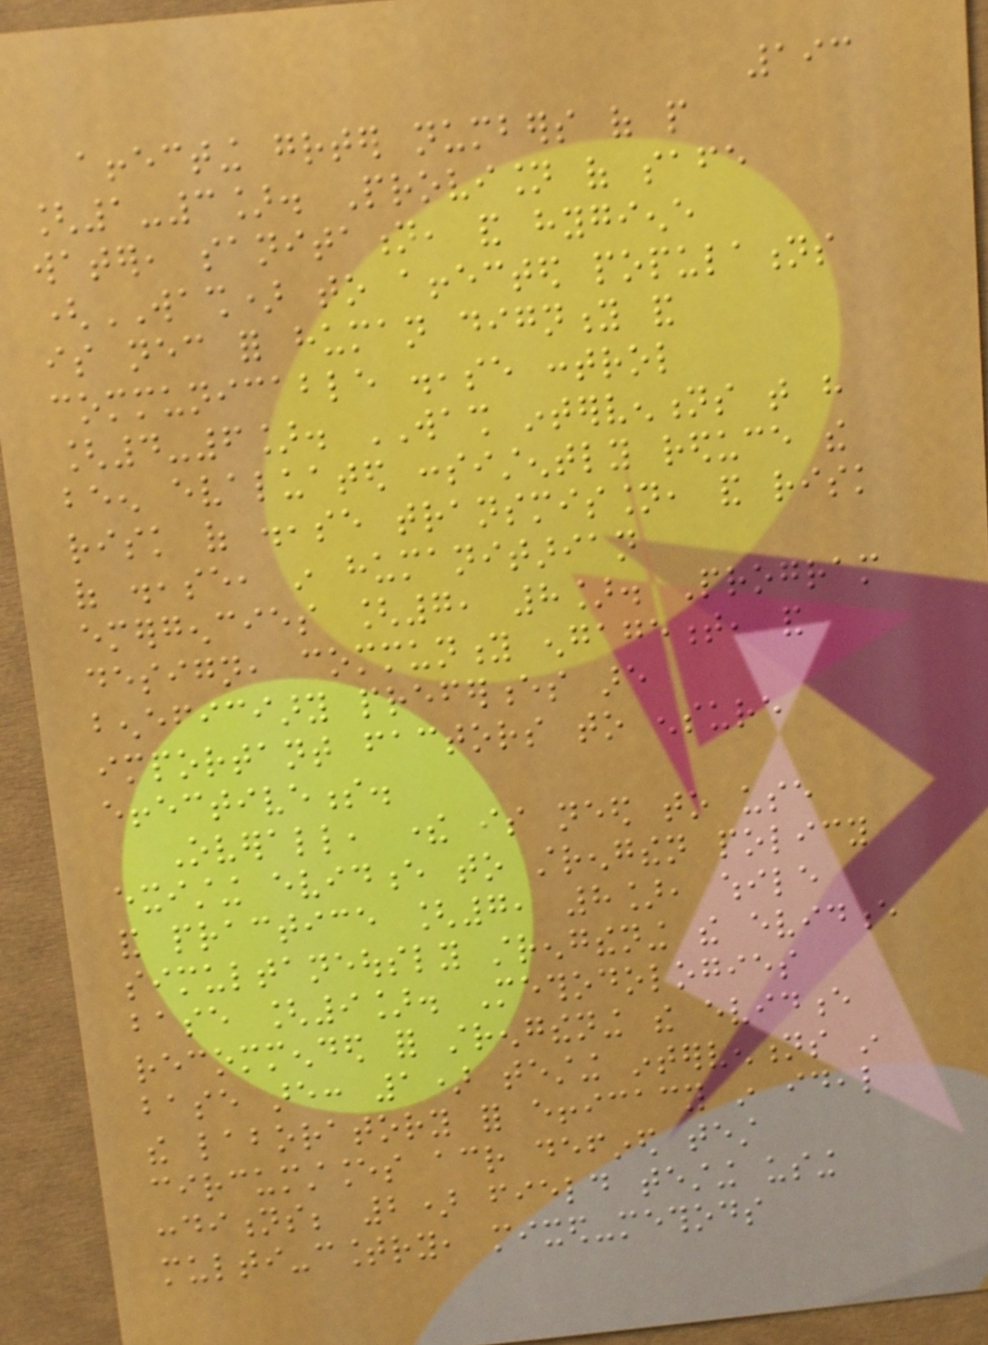193
affecting greater numbers of people
[1-3]. Provision of safe
water, sanitation, and hygiene
(WASH) to affected populations
is necessary for human dignity and
communicable disease control
[4-6]. WASH interventions that have
been evaluated consistently reduce the
risk of disease transmission, and risk
of disease, in humanitarian
emergencies [7, 8]. Program
design, community engagement, and
beneficiary preferences are
important factors to ensure
effectiveness.
Overall, there is need to use
existing evidence to strengthen policy
and practice [7, 8], while
simultaneously strengthening the evidence
base [9]. Methodologies
recommended for strengthening the evidence
base are: 1) testing interventions in
the laboratory for efficacy in ideal
circumstances across defined test
conditions; 2) field testing using
multi-country, mixed-methods
